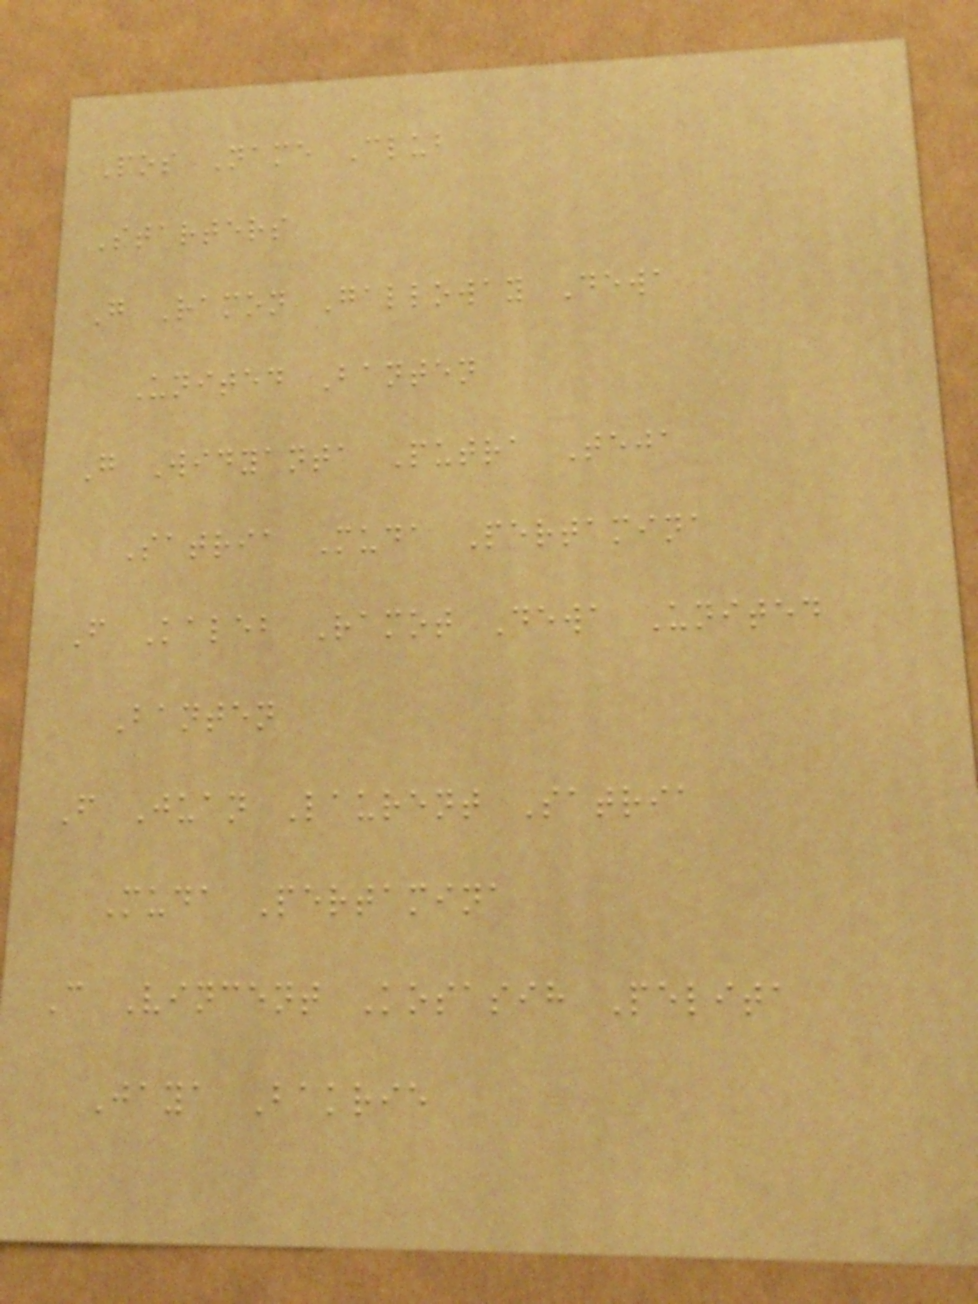Pos Name Club
Starters
G Ramon Galloway Dewa
United Banten
G Widyanta Putra Teja
Satria Muda Pertamina
F Kaleb Ramot Dewa United
Banten
F Juan Laurent Satria
Muda Pertamina
C Vincent Kosasih Pelita
Jaya Bakrie
